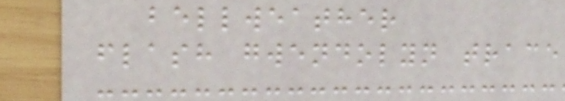bellweather
flash gwendolyn trace
